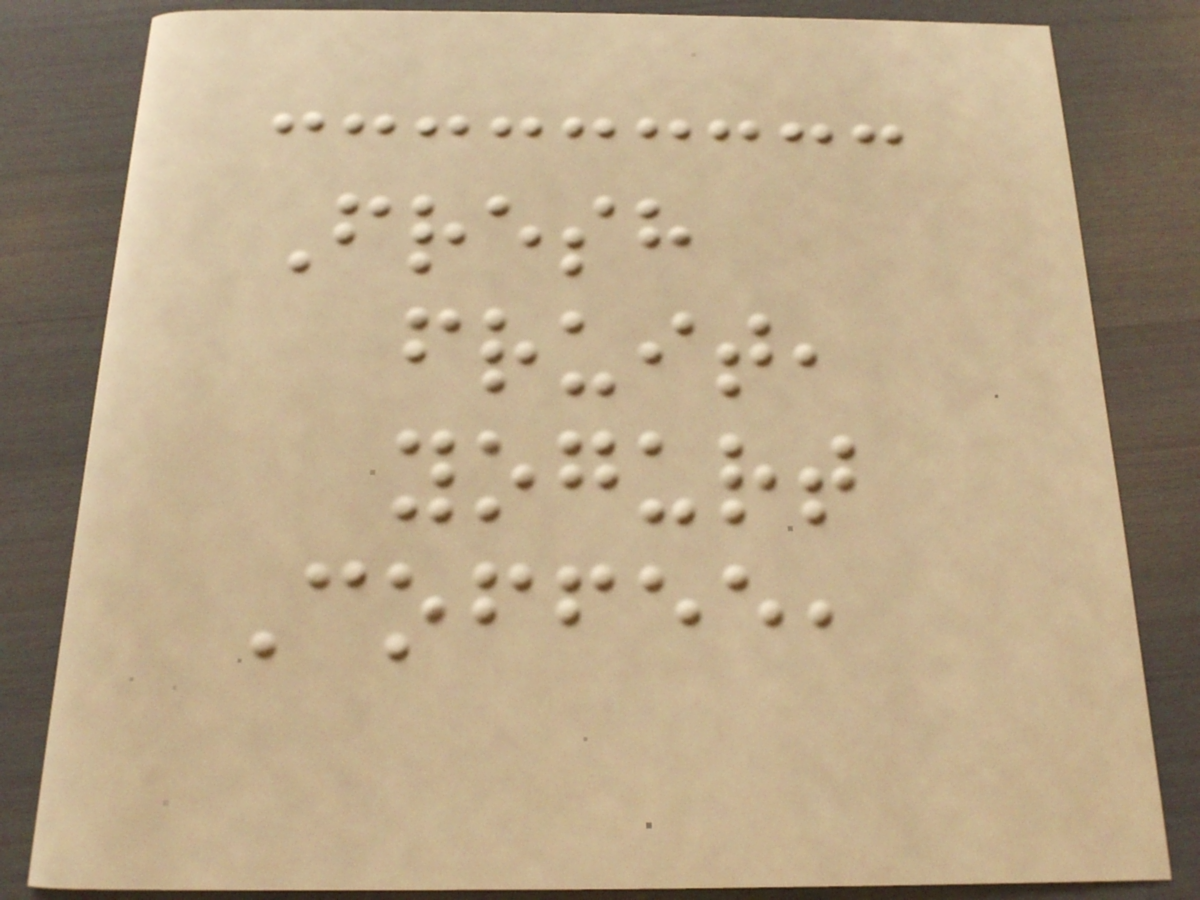Fresh
fruit,
yogurt
Coffee,
